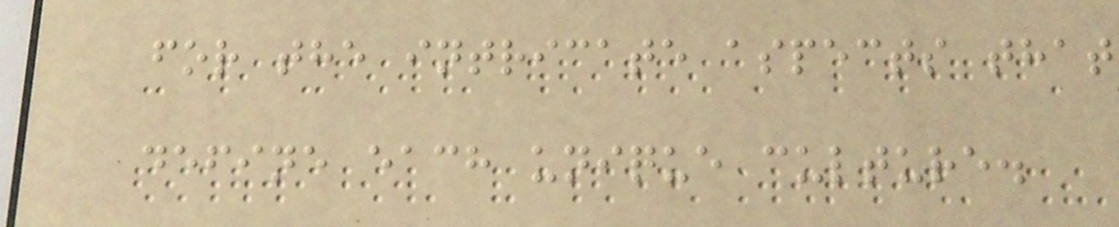for the intricate aspects that
define each unique culture.
